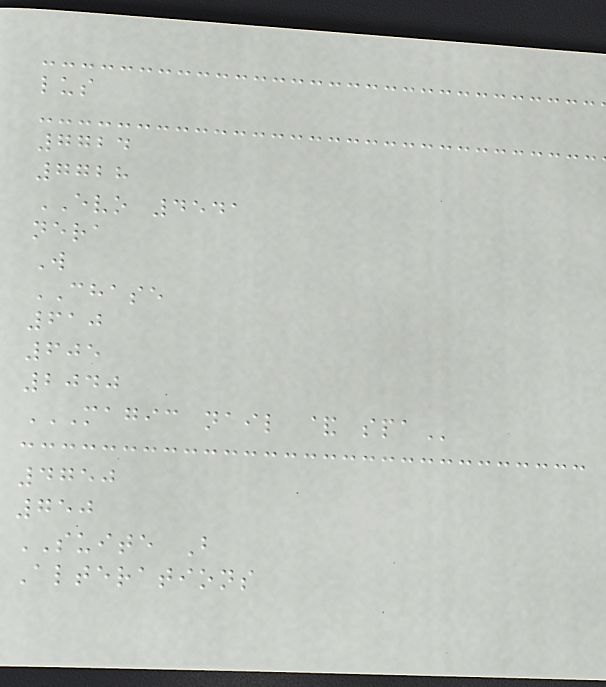lus
7724
7728
EVO 4541
nera
W
CHASE
610
605
2040
MAGIC NAIL & SPA
4750
750
SUITE B
Alterations
